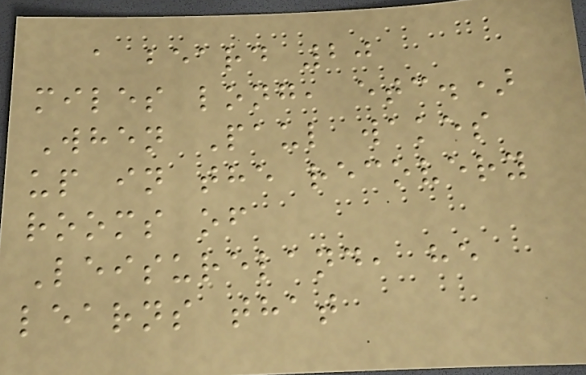a beard 20
miles long, etc.)
When Paul wakes
up in the recovery
rooms of
Leisureland, he
learns that
